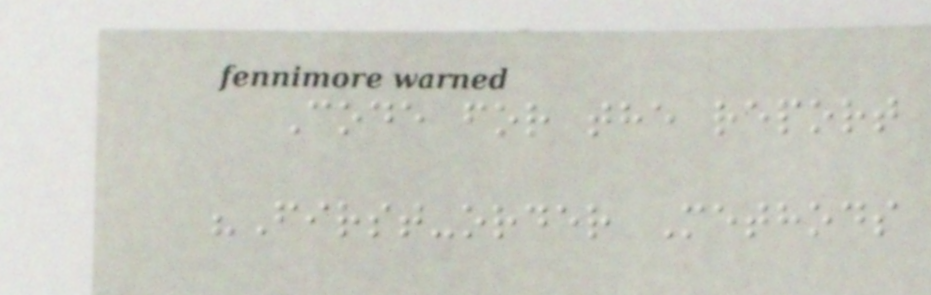Code for the report
"First-order Methods
